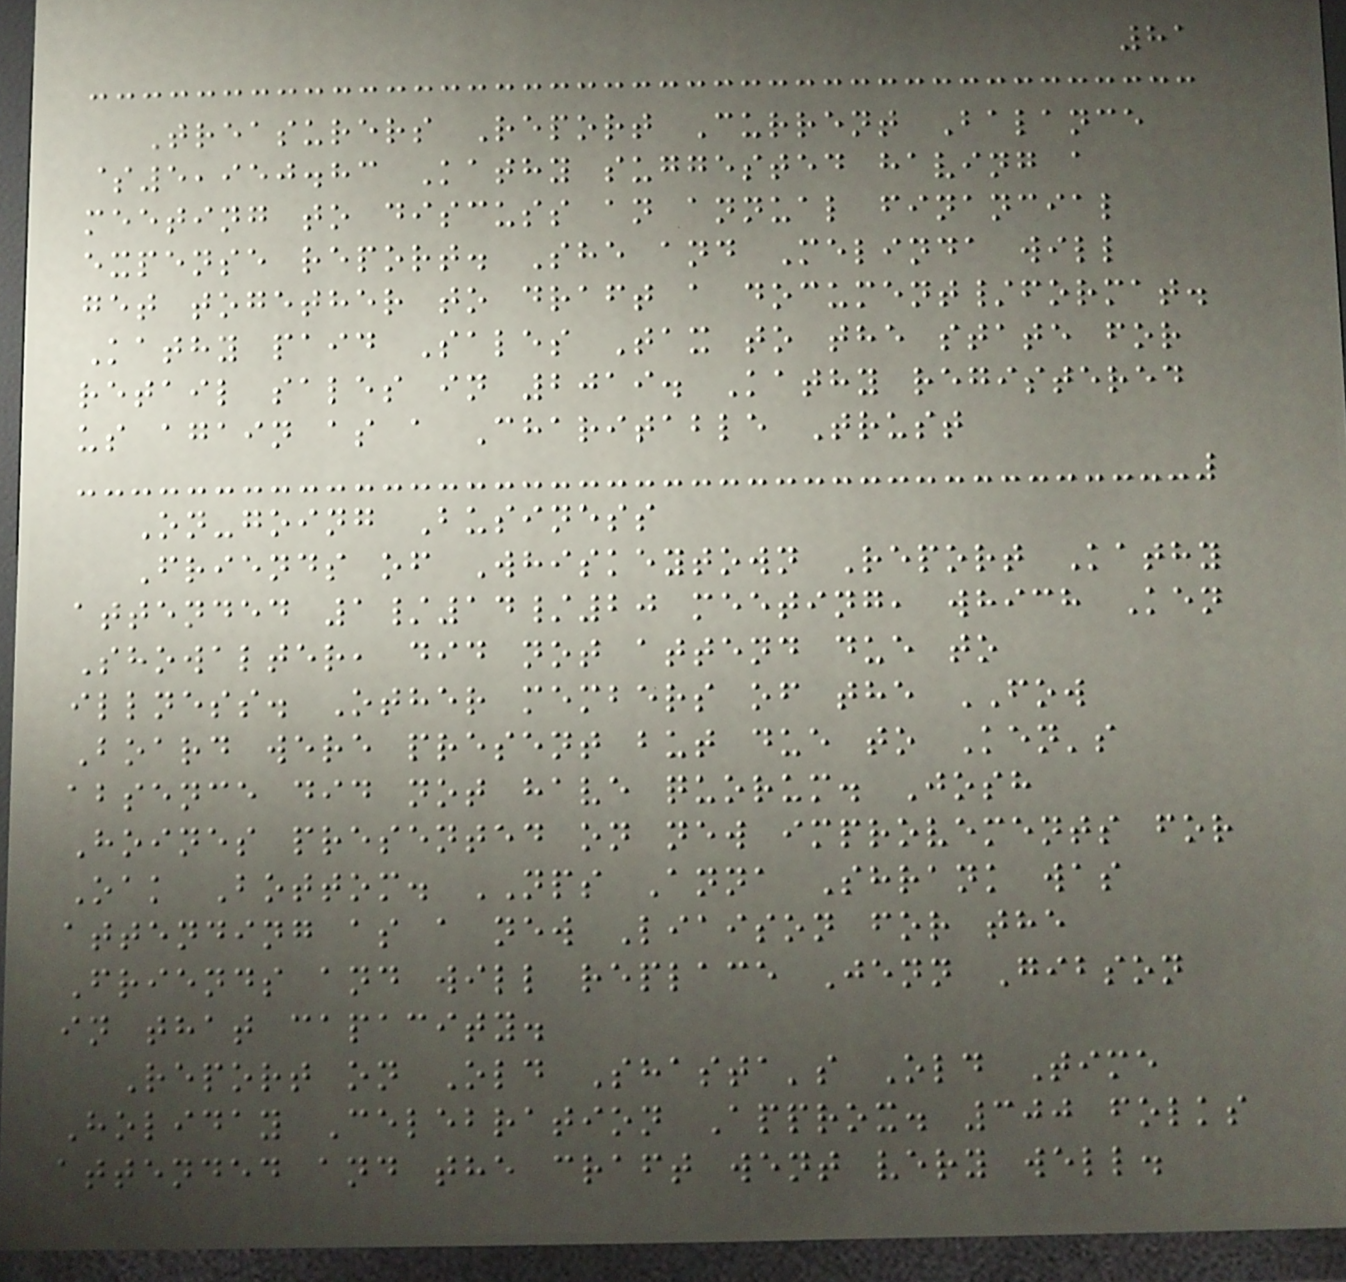81
Treasurers Report Current Balance
$5,950.83 Kathy suggested having a
meeting to discuss an annual financial
expense report. She and Melinda will
get together to draft a document/format.
Kathy paid Sales Tax to the state for
retail sales in 2019. Kathy registered
us again as a Charitable Trust
On-going Business
Friends of Whiskeytown Report Kathy
attended 1/14/20 meeting, which Ken
Showalter, did not attend due to
illness. Other members of the FOW
Board were present but due to Ken's
absence did not have quorum. Josh
Hoines presented on new improvements for
Oak Bottom. NPS Anna Shrank was
attending as a new Liaison for the
Friends and will replace Jenn Gibson
in that capacity.
Report on Old Shasta's Old Time
Holiday Celebration Approx. 300 folks
attended and the craft went very well.
